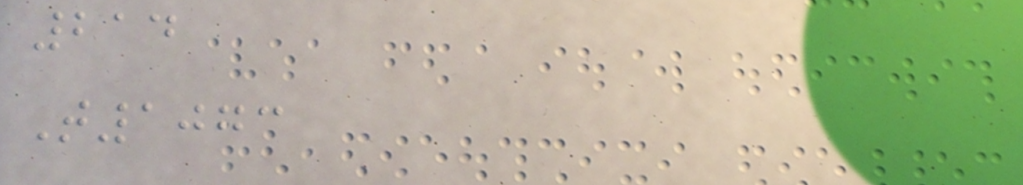214
T1073
